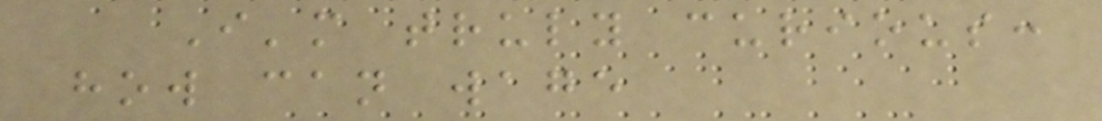I'm truly curious:
how can wage
